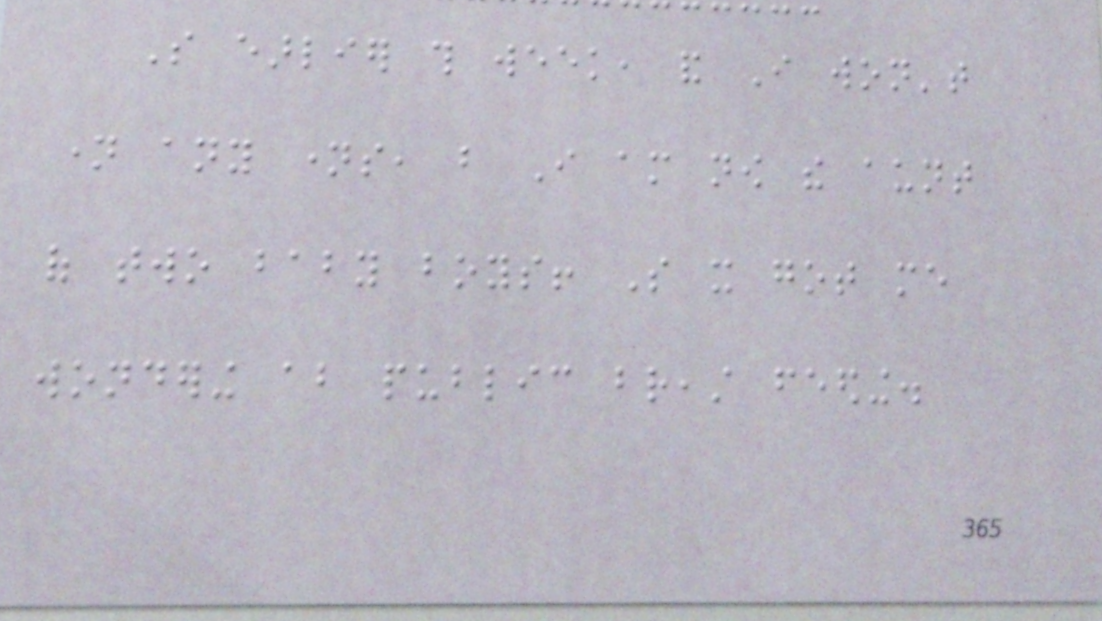So earlier this week, and I won't
name any names, but I am now the aunt
of two baby boys! So it got me
wondering about public breast feeding.
